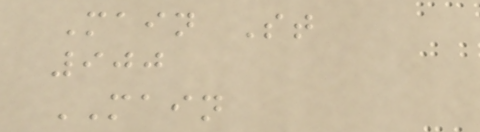Main St
900
MAIN
